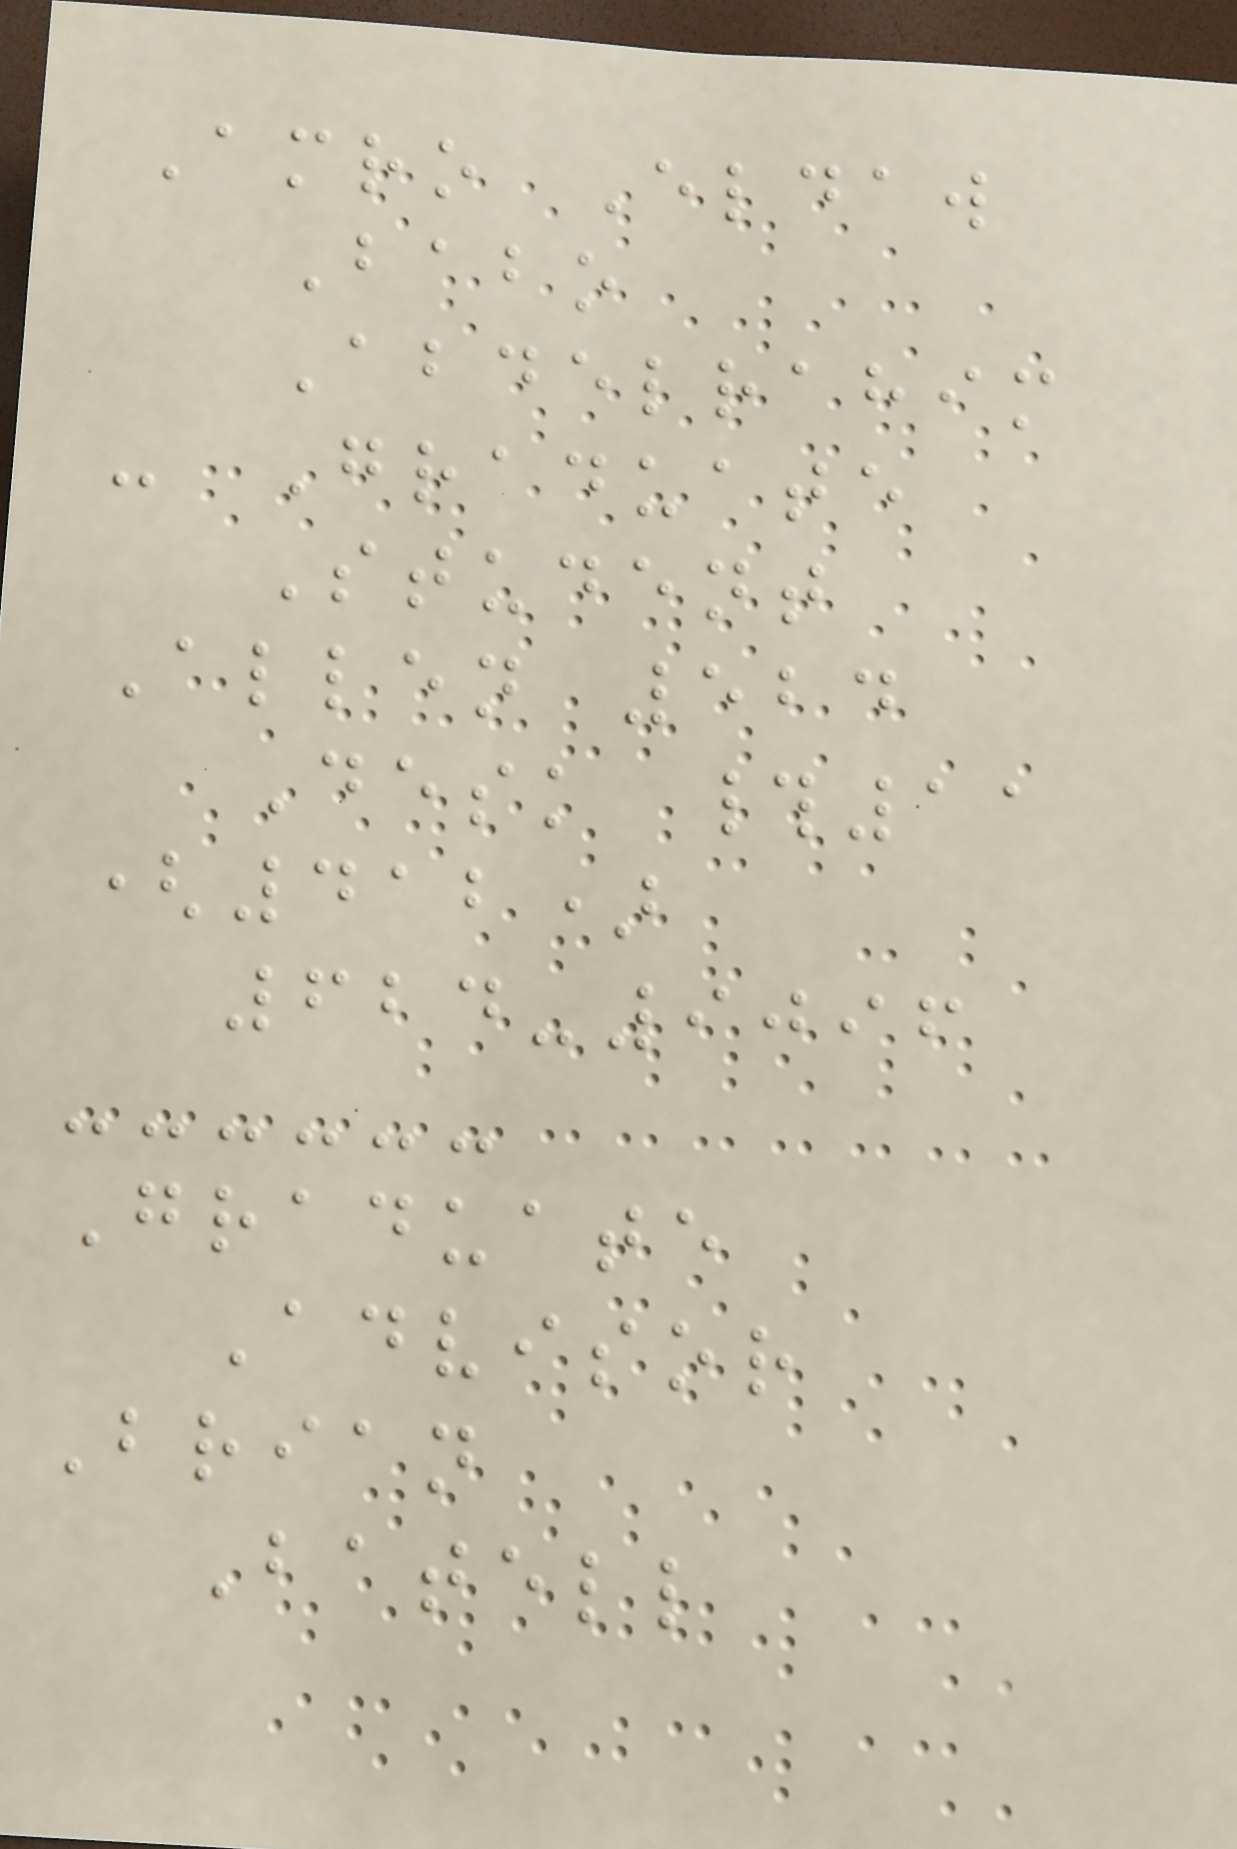Amro Eldaw
Babo
Abdelrahim
- Graduate
Student
Allen 524
Desk #11
(412)
624-9096
Graduate
Advisor
Brian
Batell
